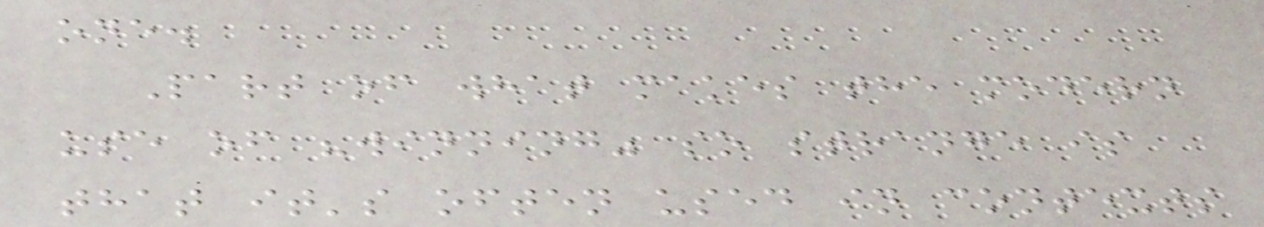one.
Part of what makes the modern
use of "winning" so strange is
that it's often used in contexts
